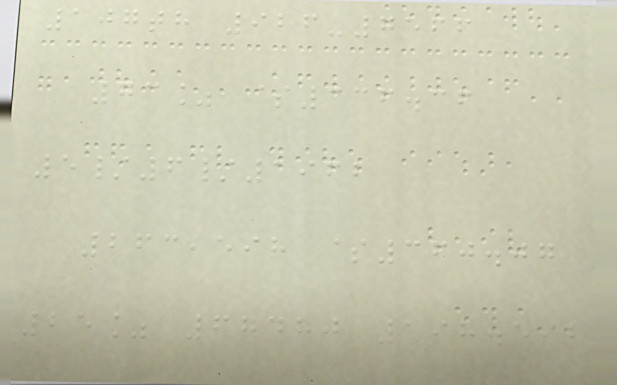107th 926-7566
73% $336.36
5/6/1962
263,598 $360.07
25% 67480 198.592
